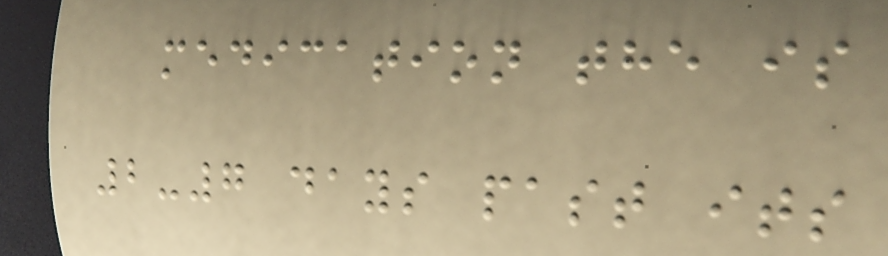medication the is
2-7 days past its
